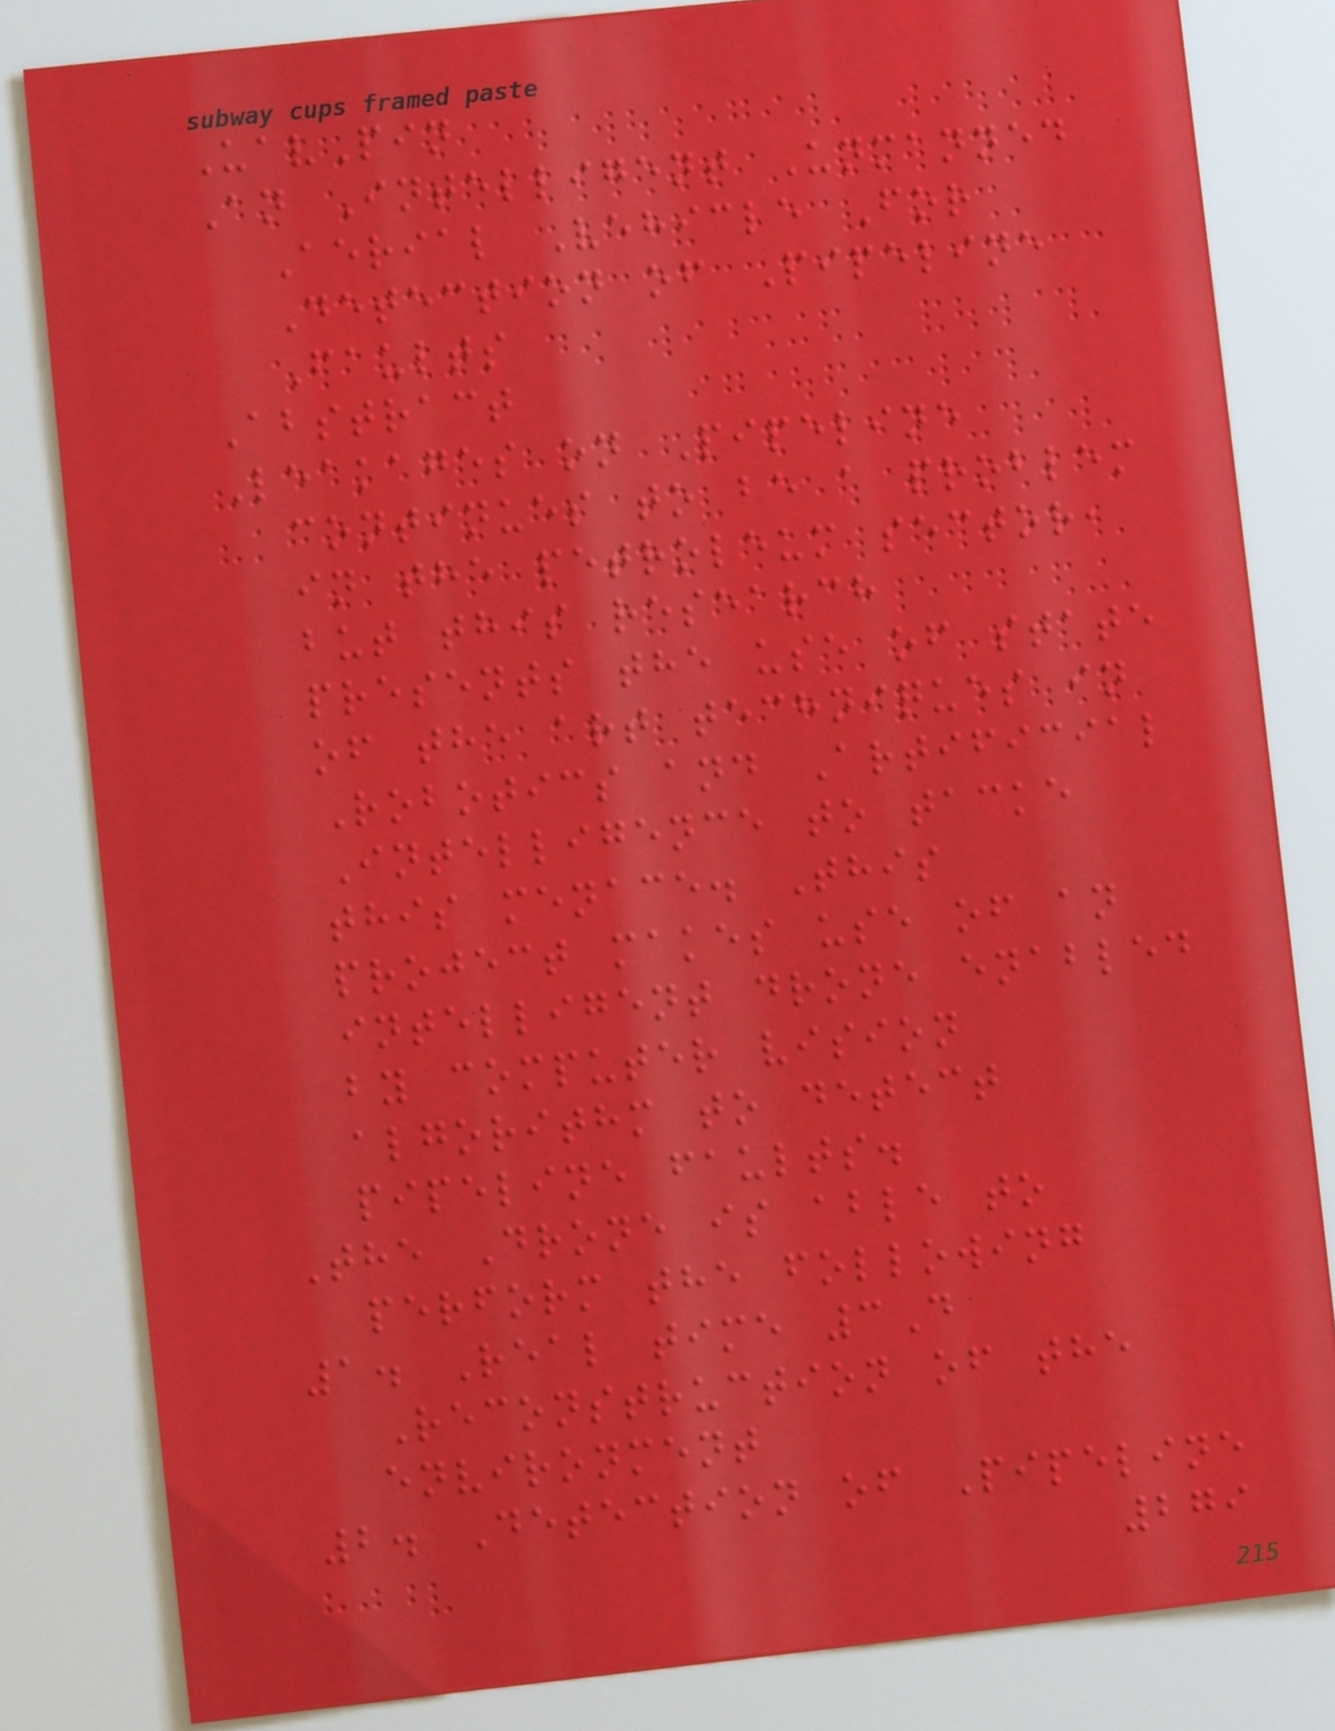UavPin
An Intelligent Unmanned
Aerial Vehicle For
Detection of Pipeline
Faults
Abstract
Leakages on Pipeline
continues to be a problem
in the petroleum sector,
but this research
presents the use of state
of the art techniques in
Robotics and Artificial
Intelligence to tacke
this menace. This
project makes use of an
intelligent drone enabled
by computer vision
algorithm to detect
pipeline faults.
The Drone is able to
perform the following
1. Real time 3D
Reconstruction of the
environment
2. Detection of Pipeline
279
